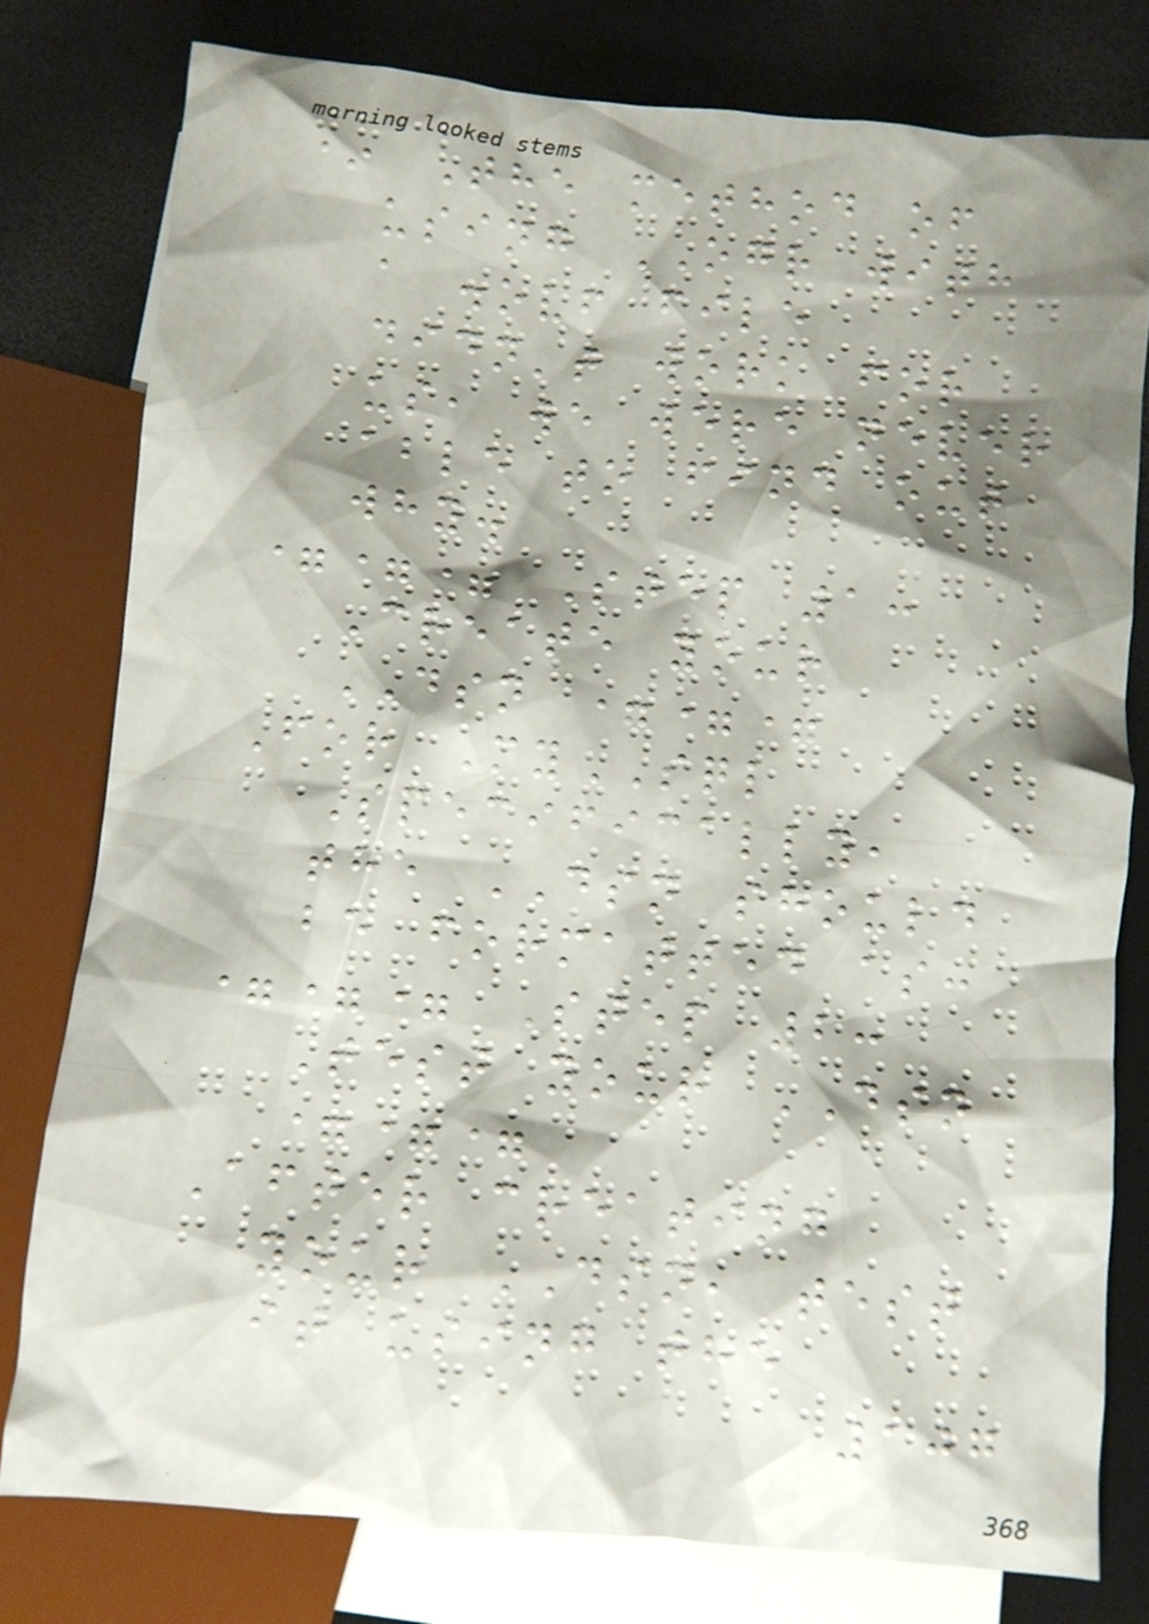* The method of
using OGR with
a .ovf file
didn't work for
us, we were never
able to find out
why.
=== Step 1:
Create your
DSN ===
For MySQL
Specifically,
the DSN should
be formatted as:
=== Step 2:
Test your DSN
===
After creating
your DSN, test
it using the
107
